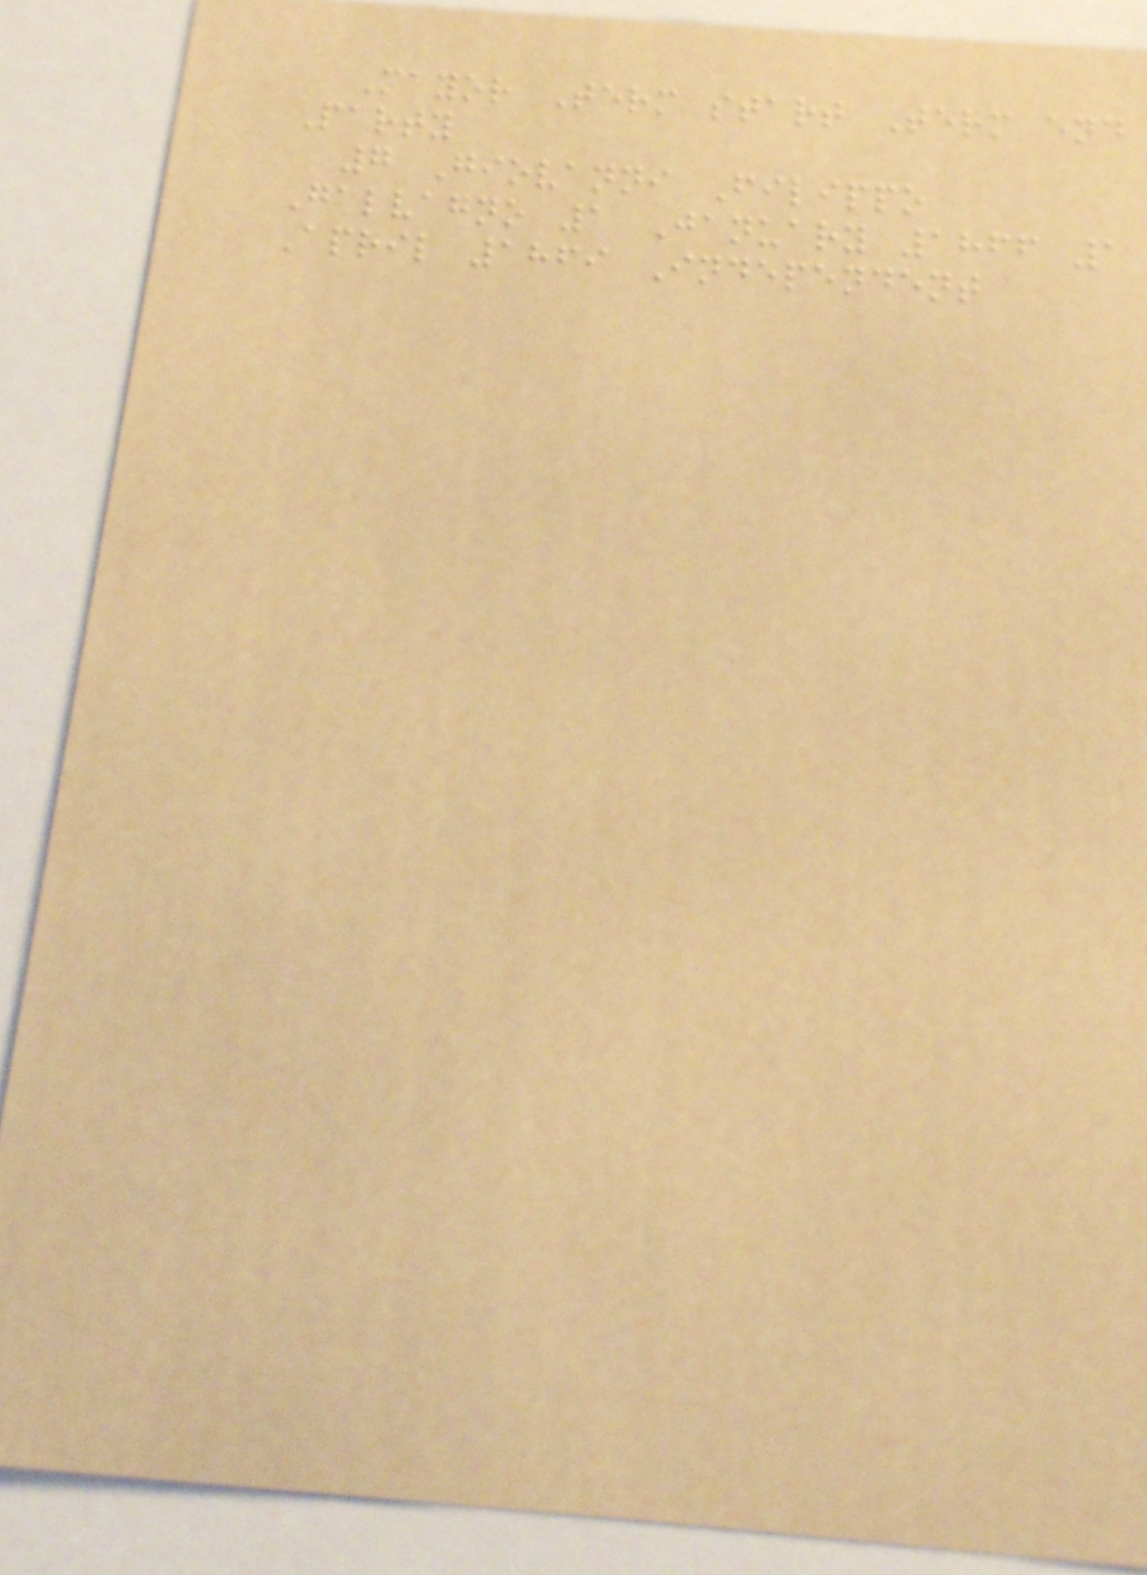Mayor Term start Term end
Party
7 Giovanni Filippo
Galvagno 1 January 1866 1
April 1869 Independent
